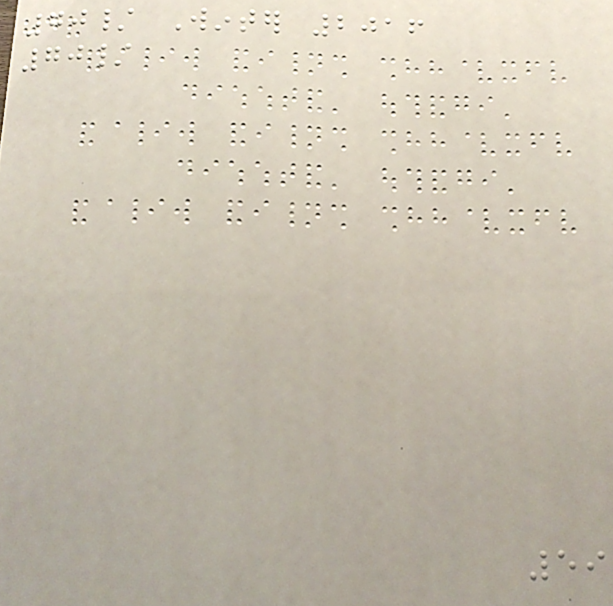70/ Winter 2016
70/
59
